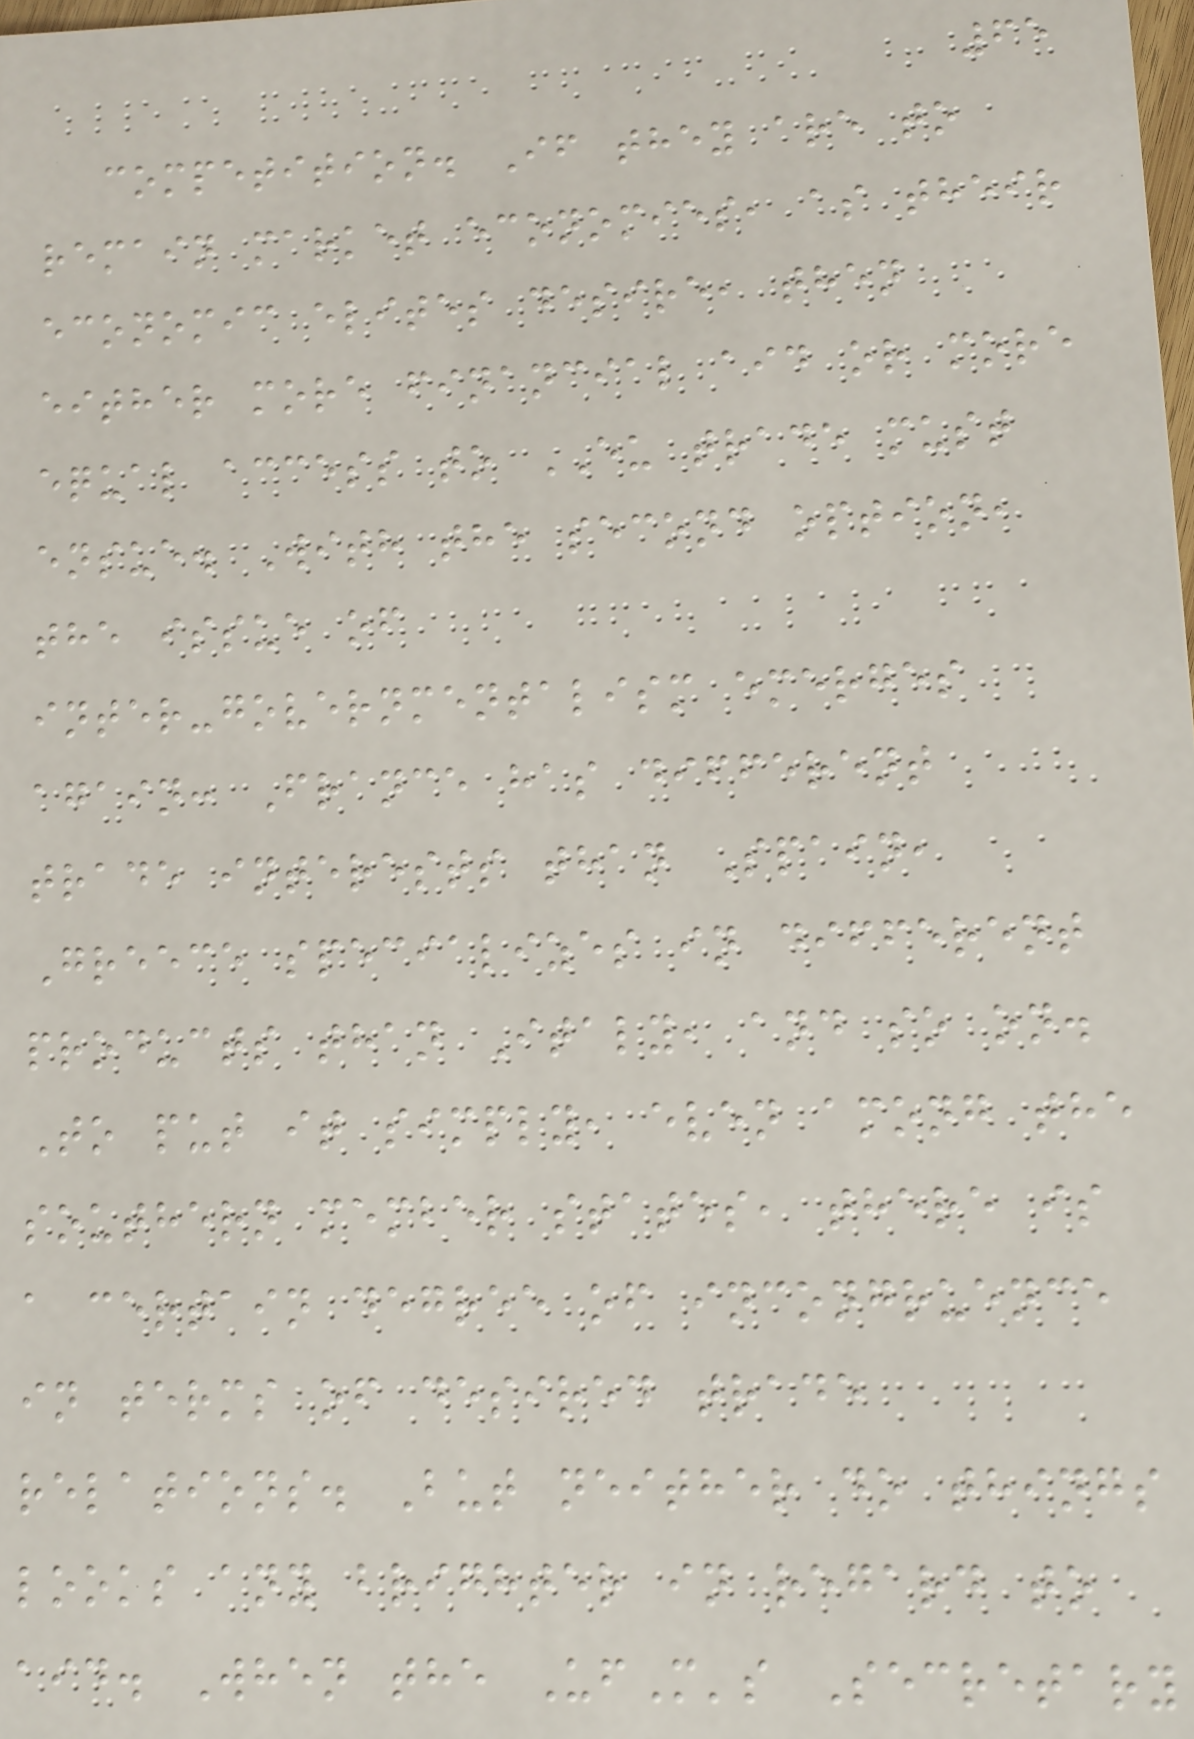65
competition. If they are to
remain market economies, as their
economic elites desire, then
either more financial aid or more
equal access to EU trade must
ensue. With the second option,
the issue of
inter-governmentalism emerges
again: France has different
trade interests than Spain,
Greece specializes in different
products than Italy, and so on.
To put it simply, even among the
southern member states, there is
a certain degree of incongruence
in terms of desired trade
relations. But neither do things
looks any brighter in regard to
aid. When the UfM's Secretary
